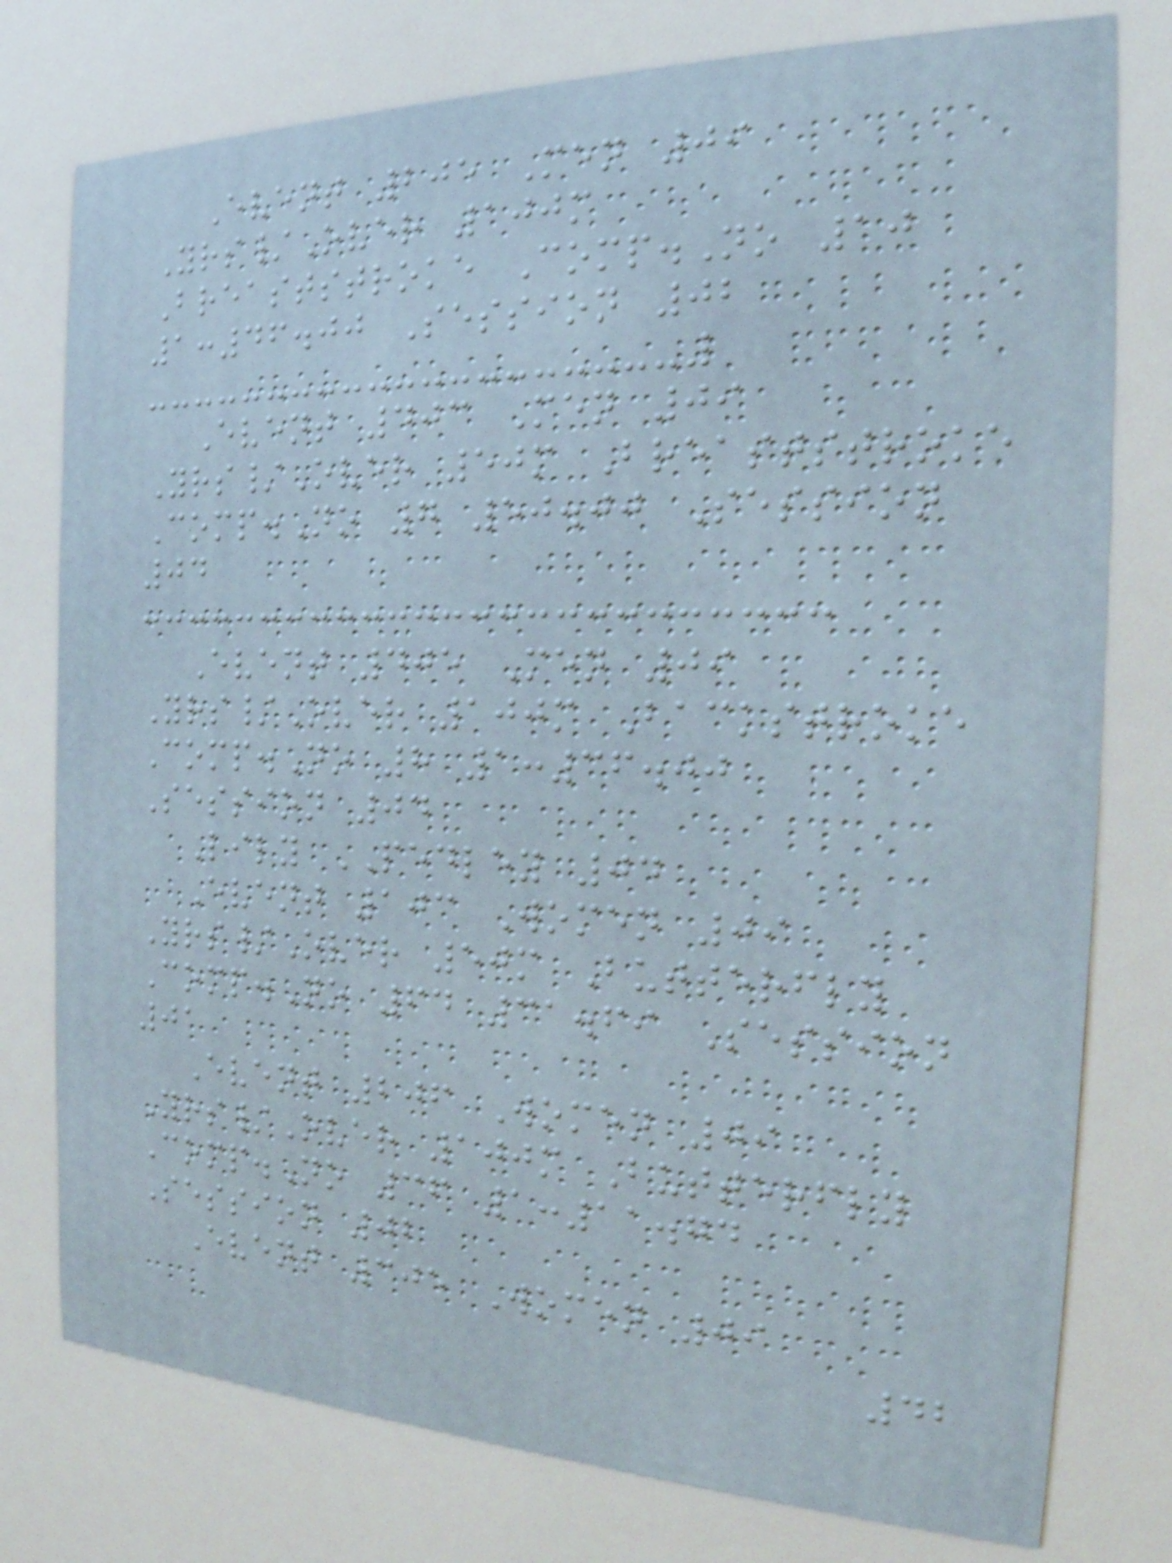Event 205 Men 09
Yrs/Over 100m
Breaststroke Comp.No 10
1:46.00 Session 02
Event 403 Men 09
Yrs/Over 50m Breaststroke
Comp.No 7 50.00 Session
04
Event 405 Men 09
Yrs/Over 100m Backstroke
Comp.No 8 1:36.00
Session 04
Lily PEDLEY 04
Event 103 Women 09
Yrs/Over 50m Butterfly
Comp.No 64 31.69 Session
01
Event 206 Women 09
Yrs/Over 100m Butterfly
Comp.No 36 1:11.74
Session 02
Event 305 Women 09
42
